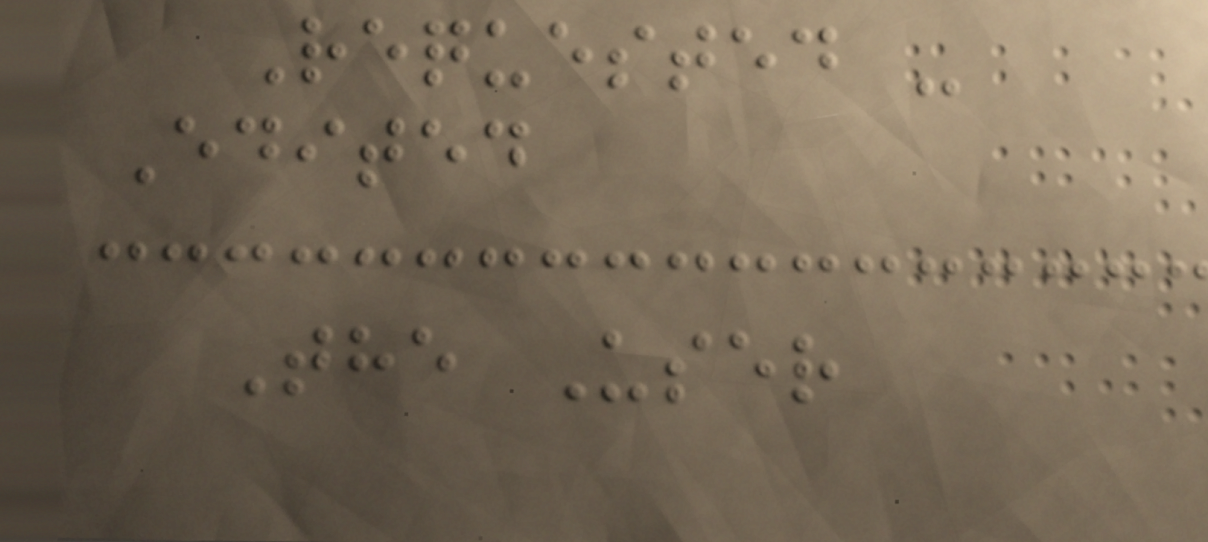Requested -
Edited
The User
